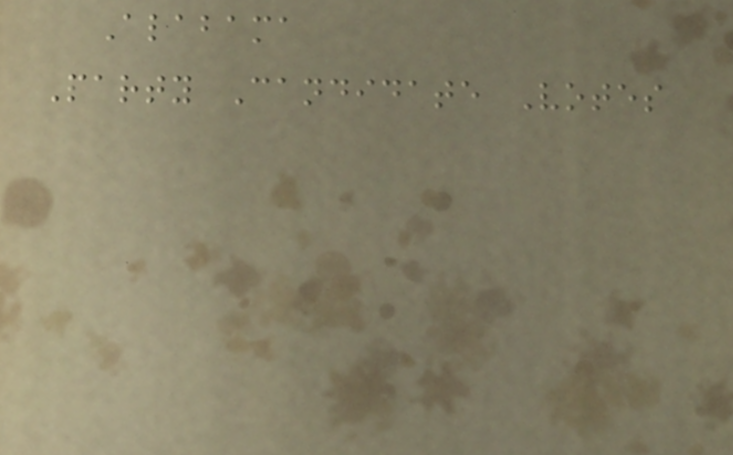Alabama
Party Candidate Votes
